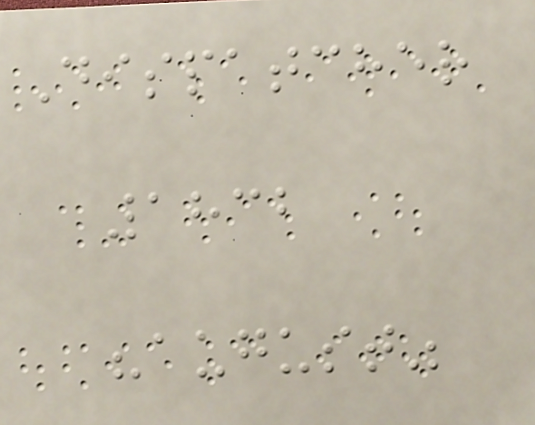Dispatcher
1832
"august"
